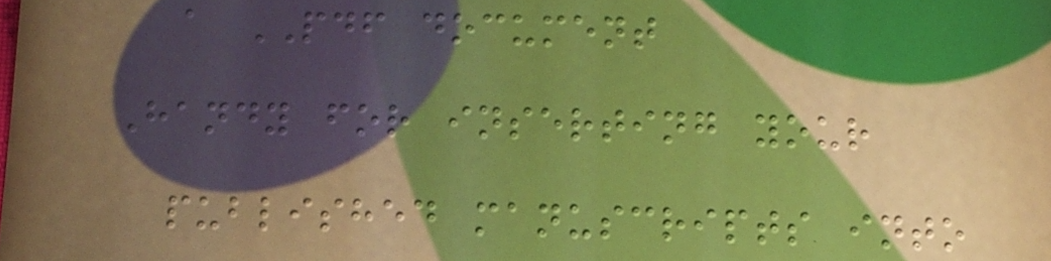a PDF document
Handy for inserting your
published manuscripts into
